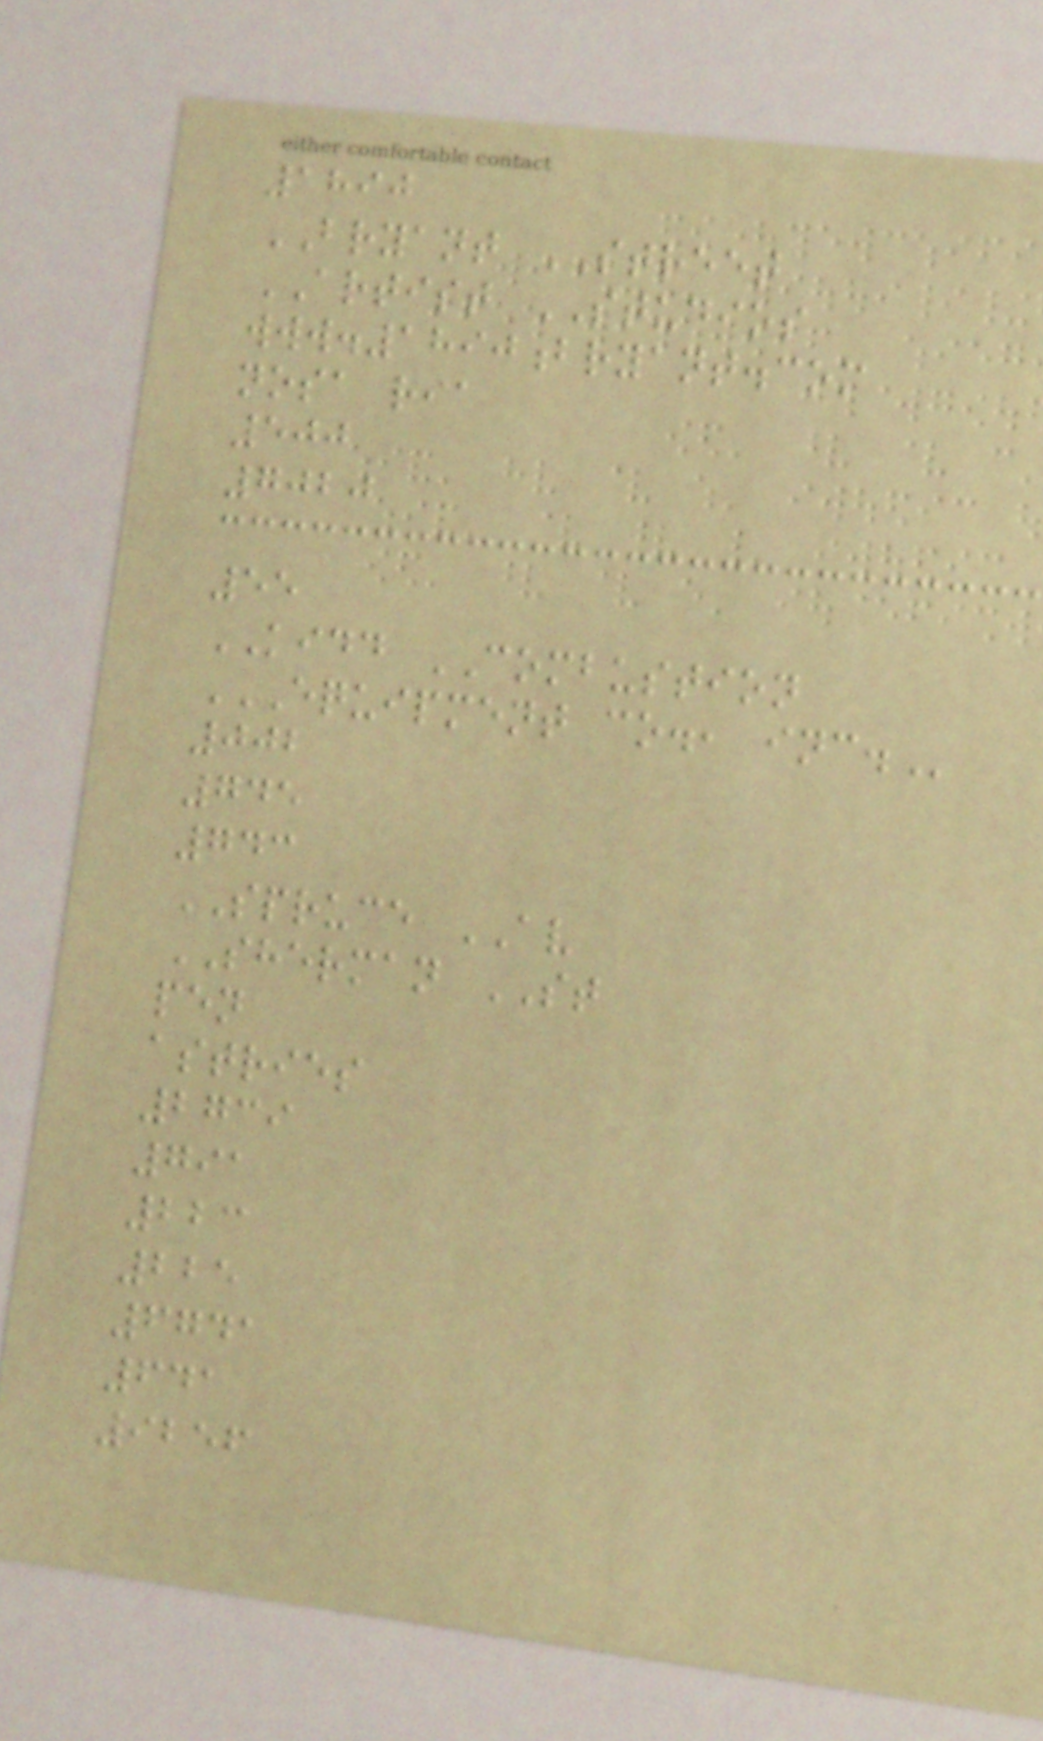1890
BRYANT STREET
ARTIST STUDIOS
www.1890bryant.com
nosa ria
500
7020
55
KIDD COMBUSTION
EQUIPMENT CO., INC.
002
745
743
SPRUCE AV
SHERMAN ST
pen
astries
2739
791
223
225
6741
641
9256
